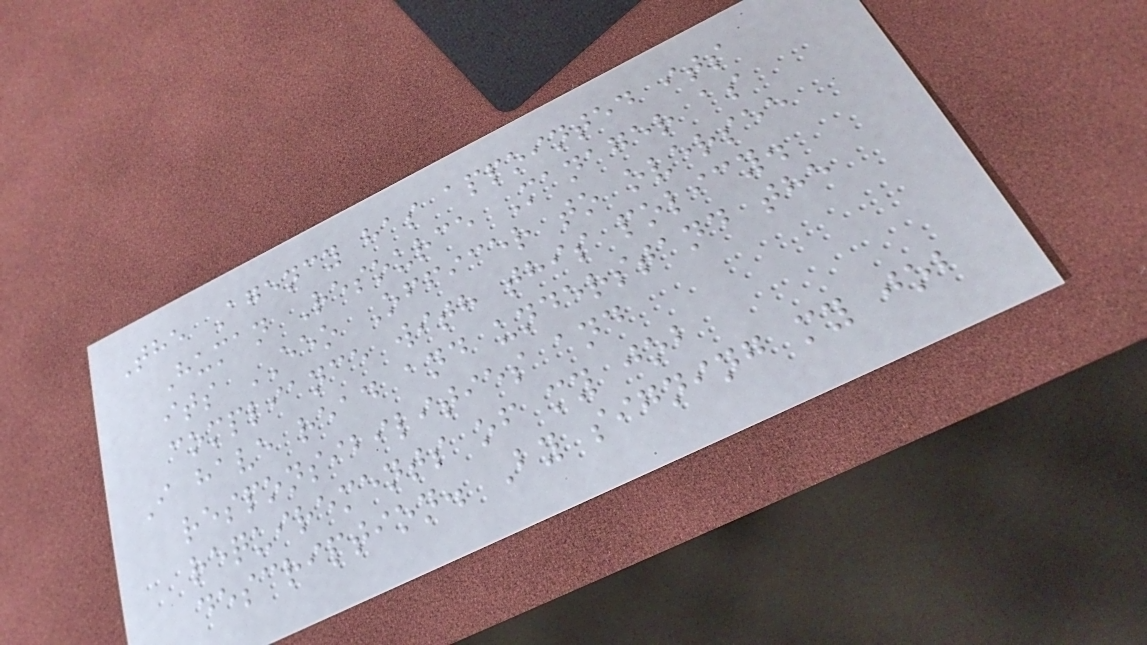The Agency has appointed its
Human Resource Manager as
its EEO Officer to oversee
compliance with this policy.
I have read and understand the
responsibilities and
requirements of my job
description. By signing my job
